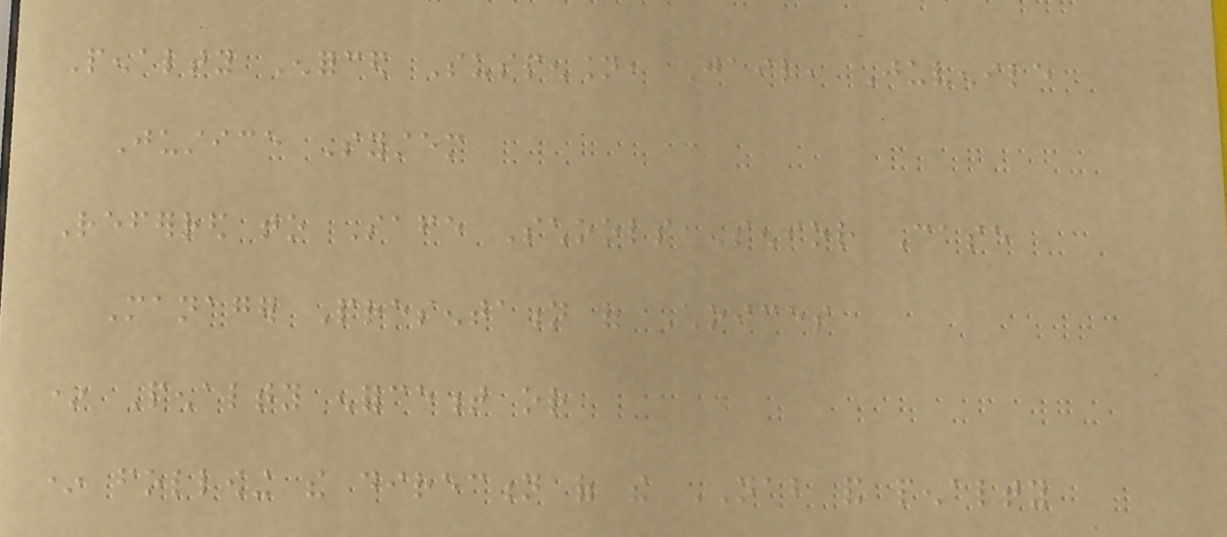Penalty Enforced Suspension, Jail, Juvenile
Justice System
Referred to Safe Schools Senior Case
Manager Presentation of Choices
* Penalty enforcement or
* following the direction of the NAB and penalty
